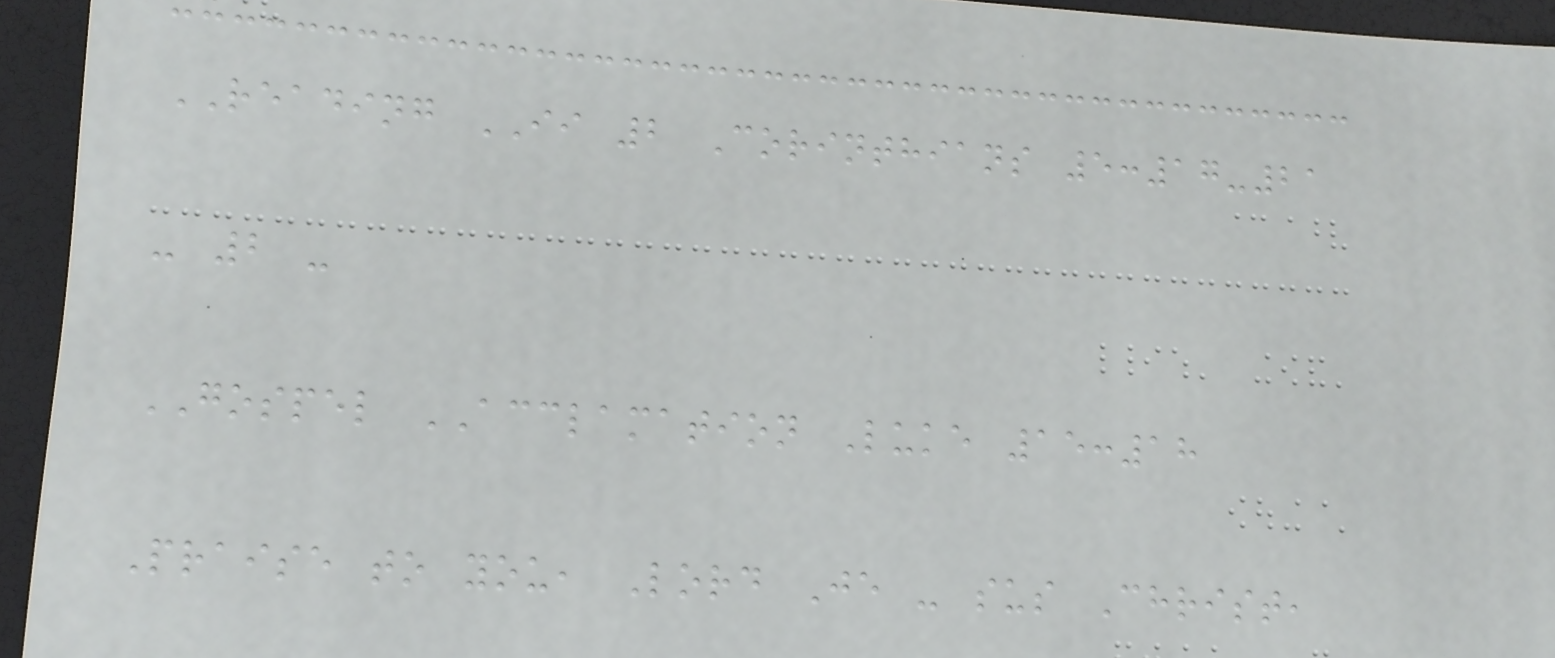READING II 2 Corinthians 5:17-21
- 2 -
GOSPEL ACCLAMATION Luke 15:18
Praise to you, Lord Je - sus Christ,
